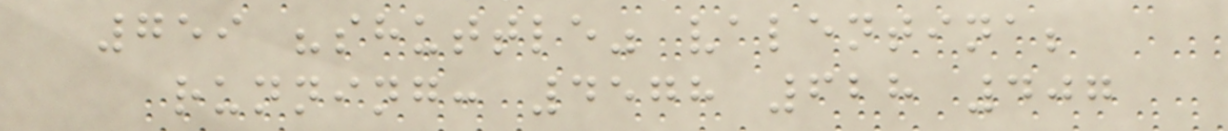759 "shuttle" valentina;
running: 4578 628 407
